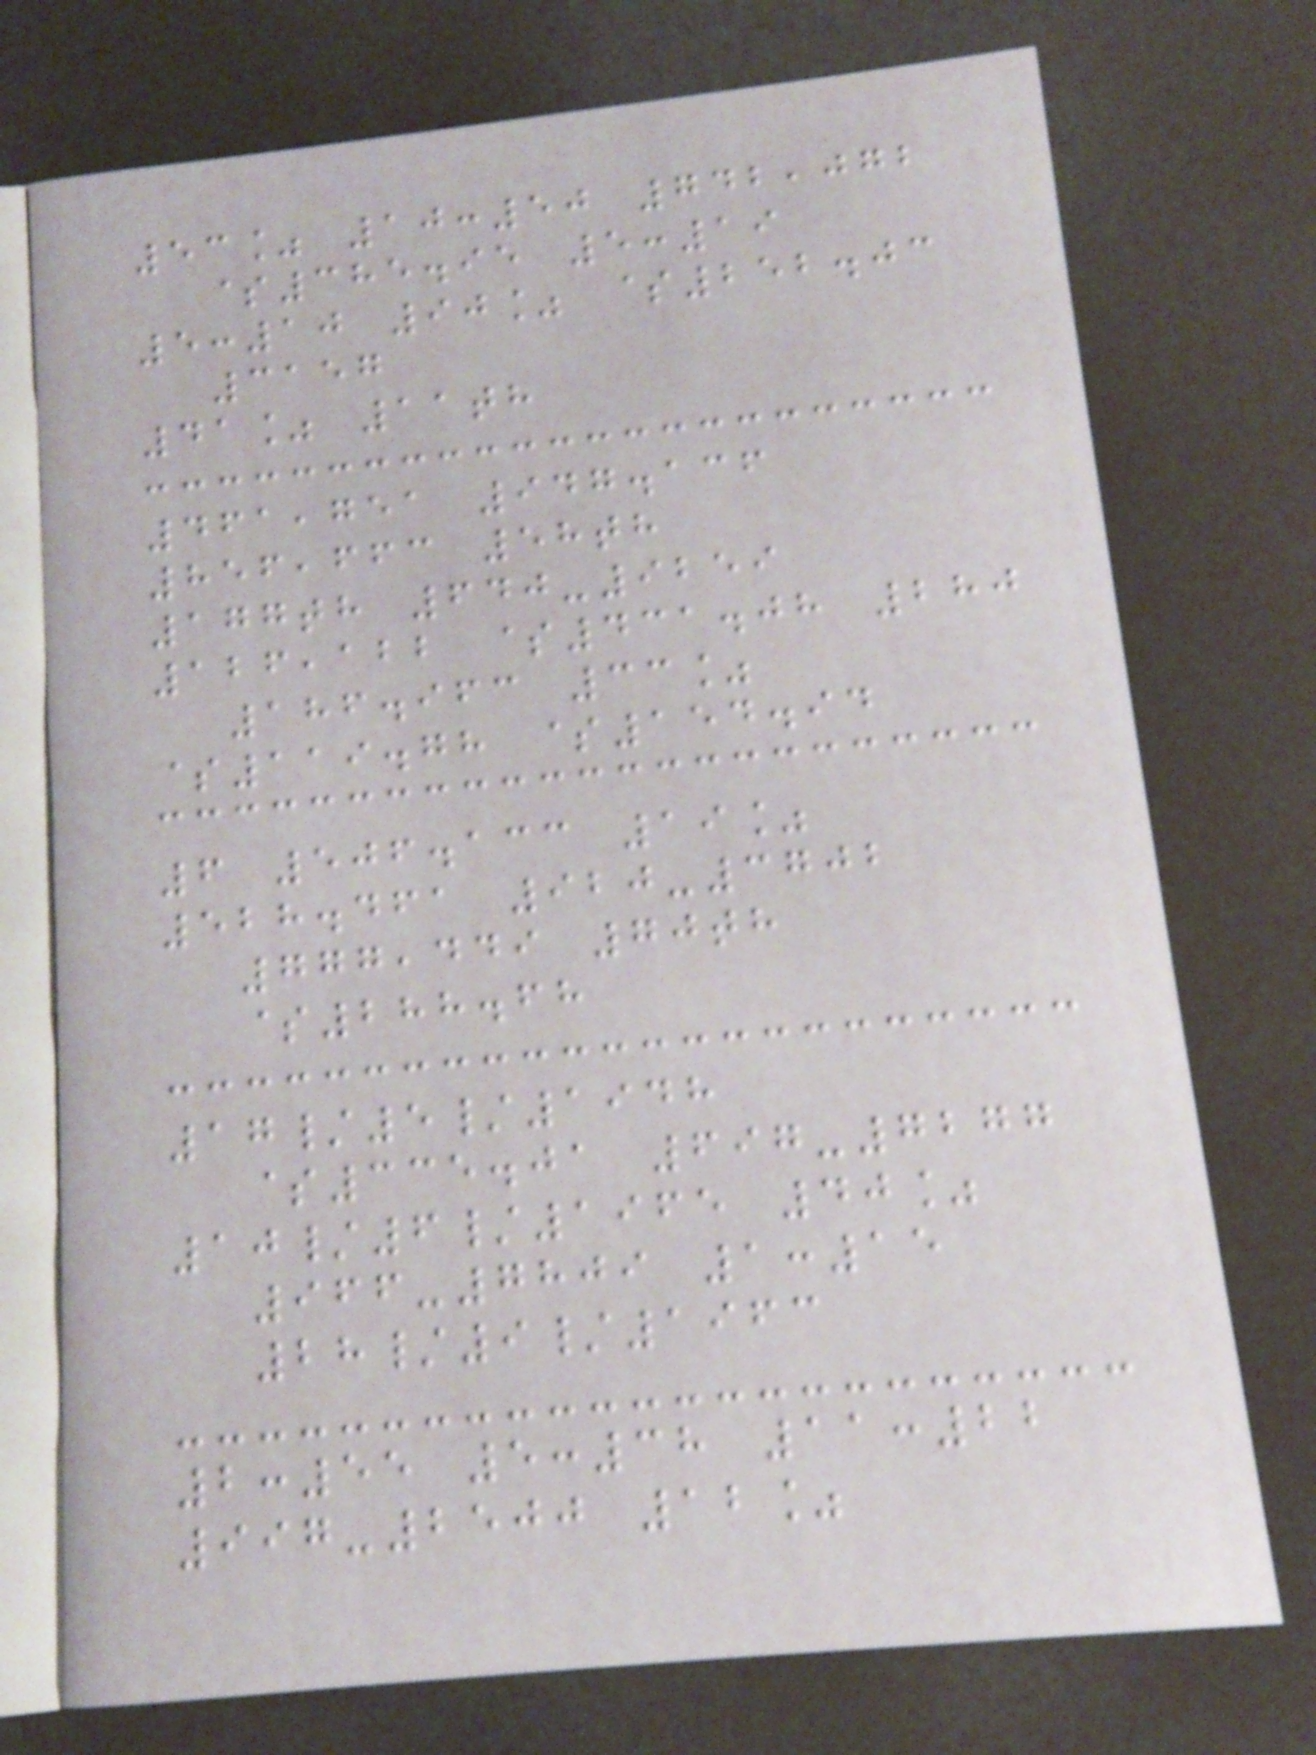53% 10:50 742,072
$385.95 5:19
5:10 90% $252.03
3157
41% 11th
461,751 947.136
856,663 58th
177th 640-9259
126,122 $431.08 280
186.963 33%
$119.78 $154.94
6 506.133 19%
528.461 920-3702
777,449 70th
$288.68
17/5/1948
$335.01 697-7277
10/6/1965 40%
966-7809 1:15
28/9/1963
2:55 5:38 11:22
997-2500 12%
